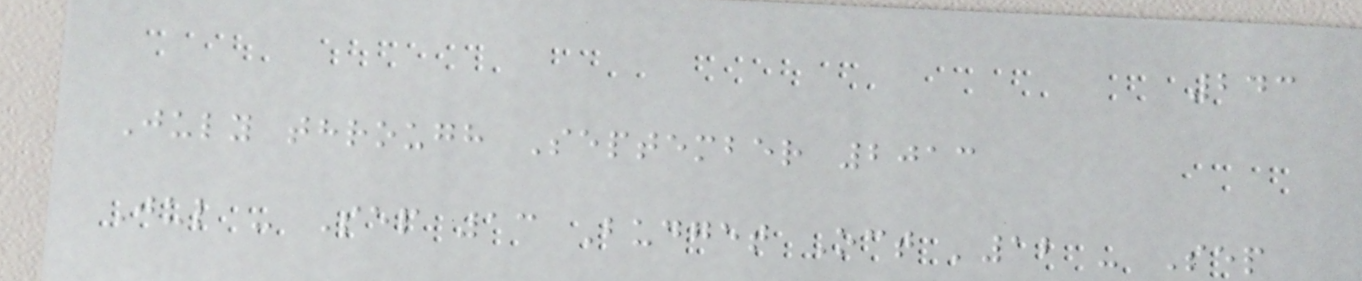243
July through September 2013
Jul - Sep 13 Budget Oct '12 - Sep
